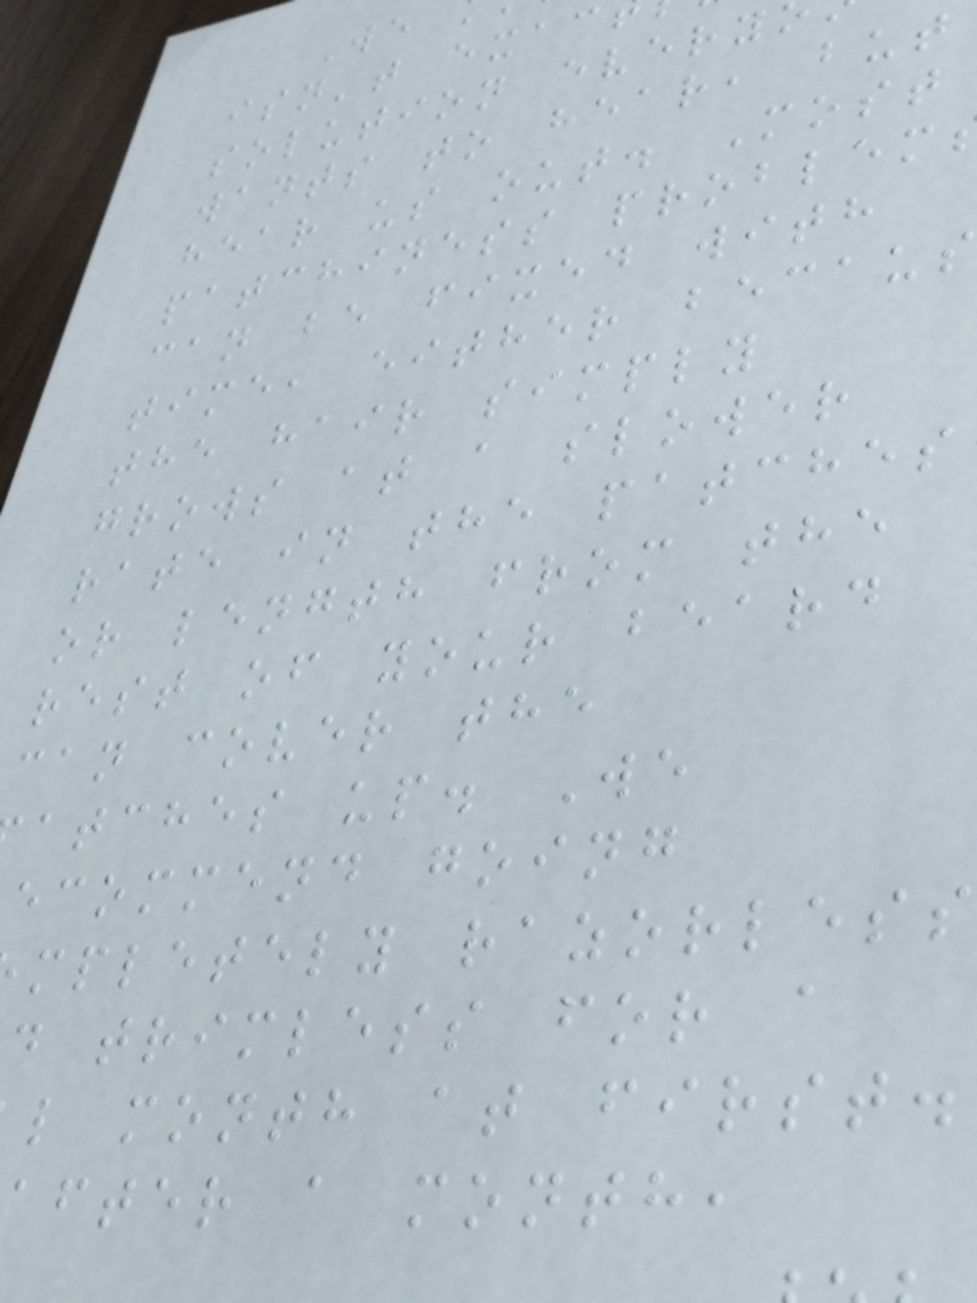isn't exac
solution every
wants to hear, but
hear us out. Most
patchiness problem
can be fixed with
time, either becaus
the hair simply
grows at a slower
rate in the patches
or length from the
rest of your beard
can cover the
atches up. We
ecommend going
mpletely razorless
d trimless for a
l month at first.
after a month,
